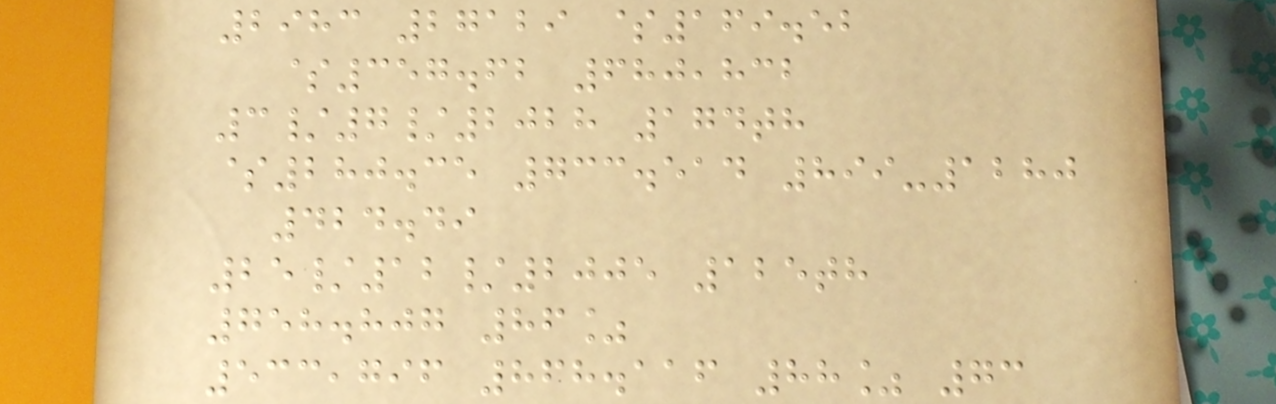2983 27129 $169.52
$357.62 680,832
3/7/2028 174th
$280.35 733.514 899-1280
424.49
25/12/2005 125th
758.807 86%
533,796 868.116 88% 73
